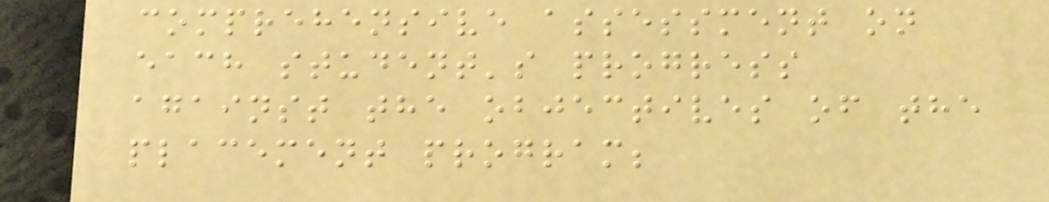comprehensive assessment on
each student's progress
against the objectives of the
placement program;
